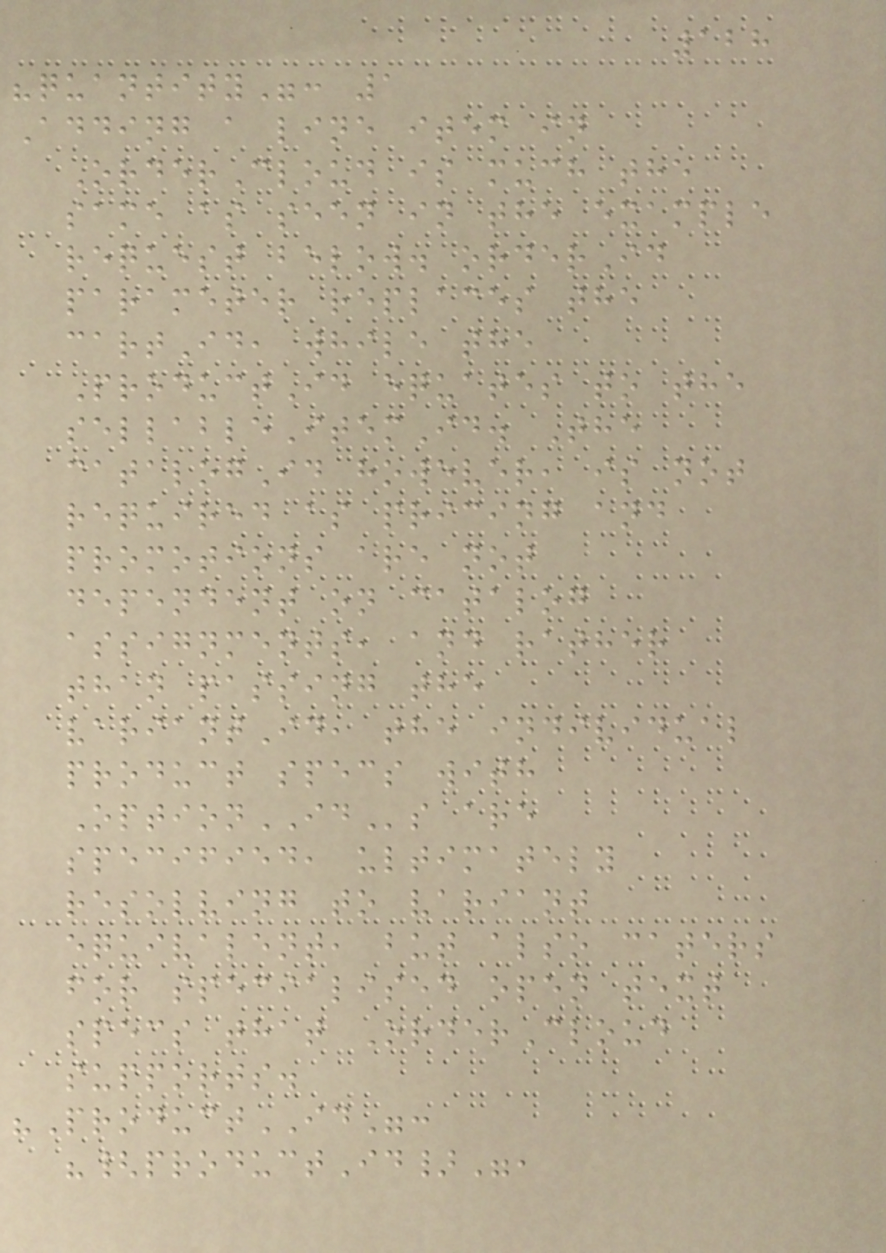128
"quantity": 1
Adding a line item in
OrderCloud is much the
same as seen in the example
request below. orderId
parameter replaces the
cartId, while the
ProductId equates to the
sellableItemId. The
catalogId however, is not
required as pricing and
promotions are not
dependent on catalog
assignments, and rather
than passing the
variantId, the individual
product specs with
OptionIDs are
specified, ultimately
resolving to variant
equivalent, but also caters
for specialised open text
specs that OrderCloud
supports.
"ProductID":
"{productId}",
